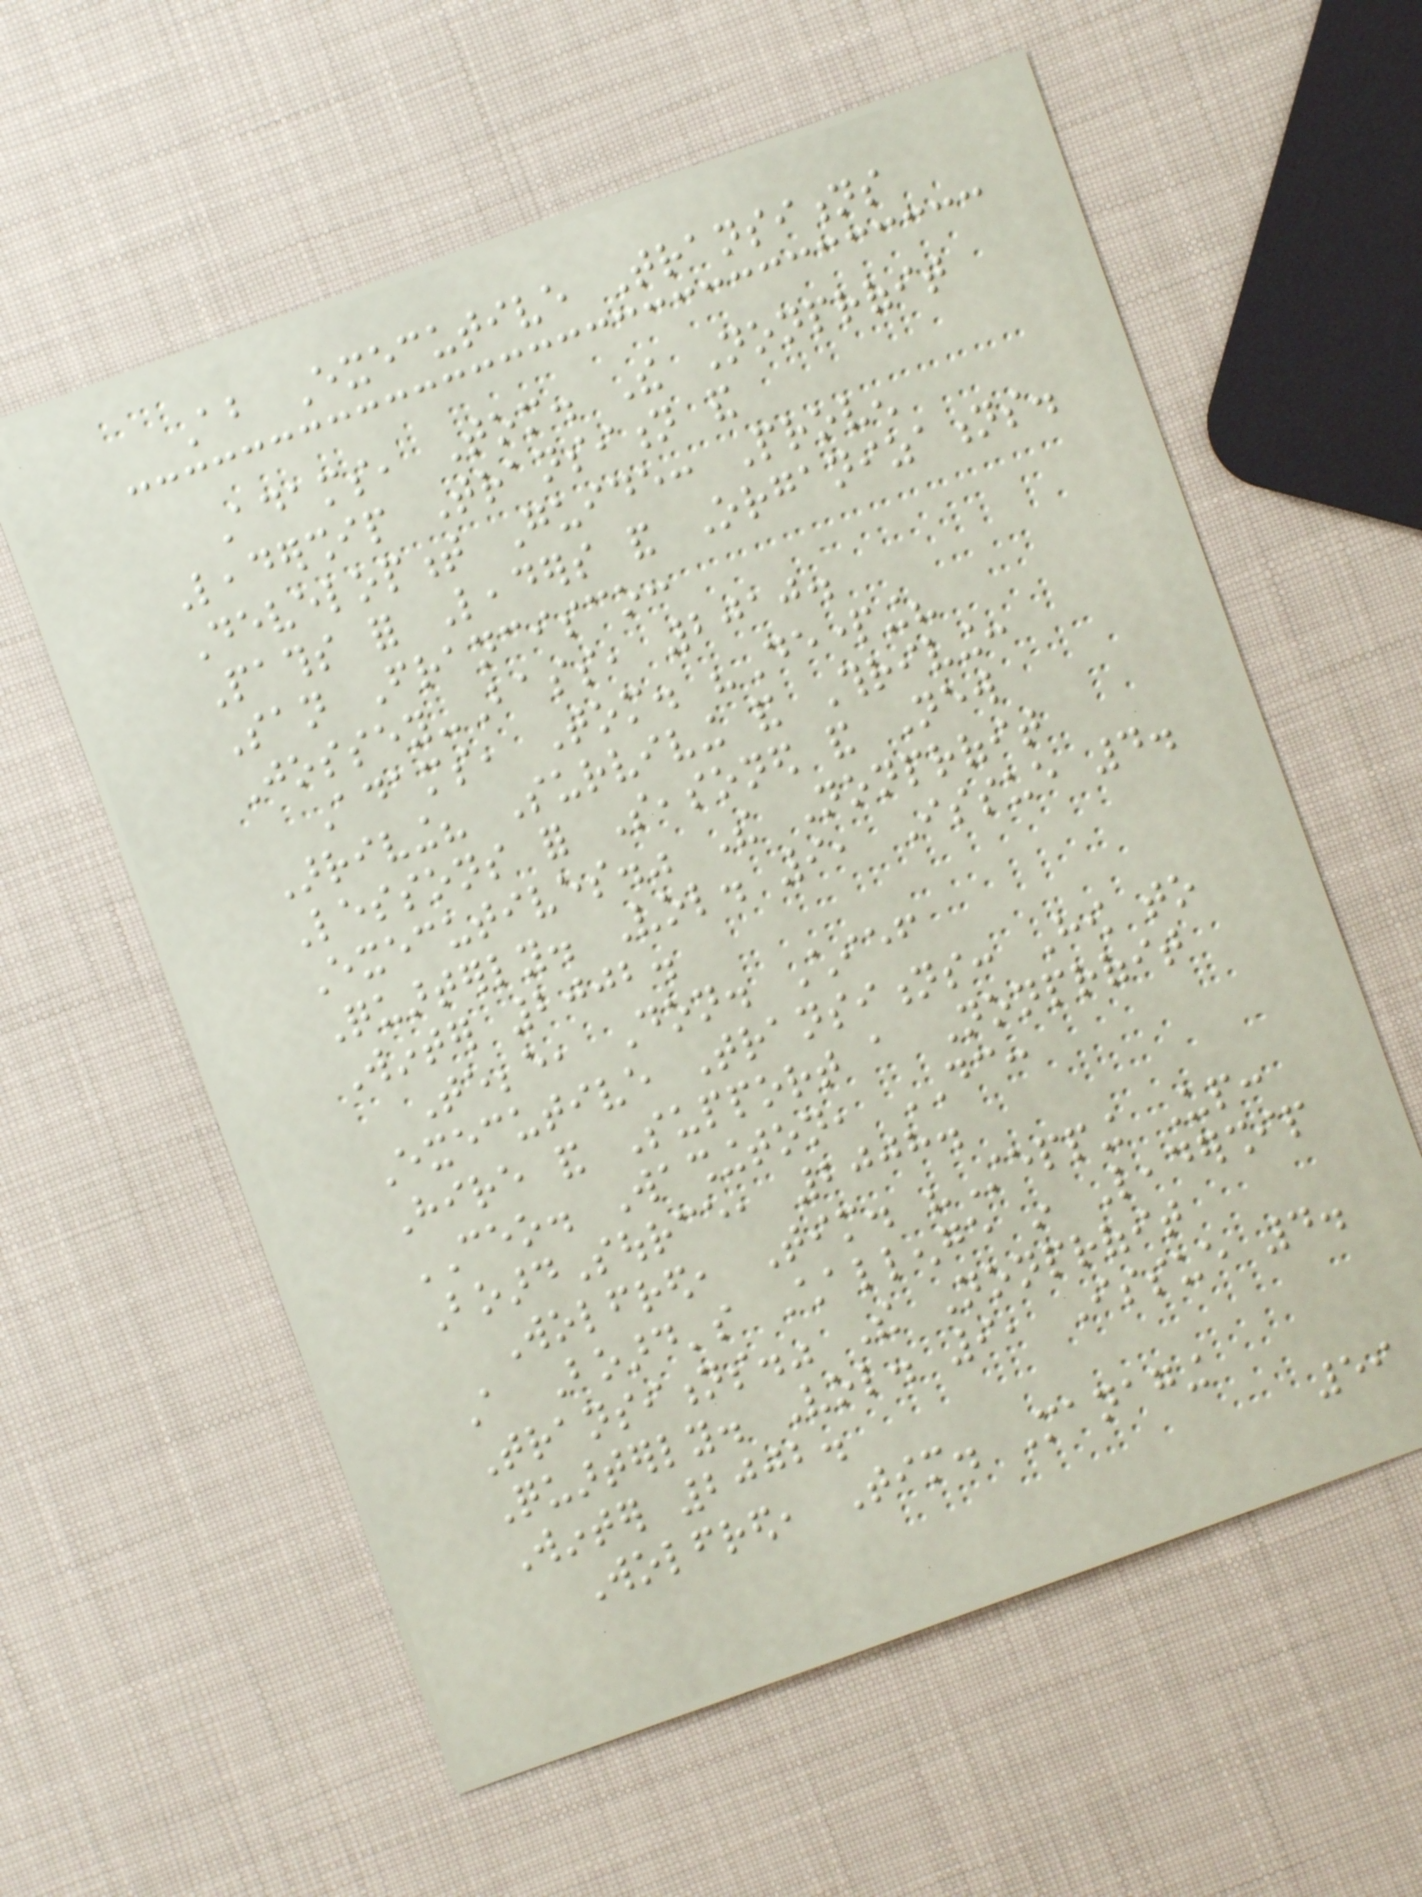About Executive Transitions
Adams, Tom. The Nonprofit
Leadership Transition and
Development Guide: Proven
Paths for Leaders and Organizations.
San Francisco:
Jossey-Bass, 2010.
Adams, Tom. "Departing?
Arriving? Surviving and Thriving:
Lessons for Seasoned and New
Executives." The Nonprofit
Quarterly. Vol. 9, Issue 4.
Winter 2002.
Tebbe, Don. Chief
Executive Transitions: How to
Hire and Support a Nonprofit
CEO. Washington, DC:
BoardSource, 2008.
Wolfred, Tim. "Stepping Up:
A Board's Challenge in Leadership
Transitions." The Nonprofit
Quarterly. Vol. 9, Issue 4.
Winter 2002.
Wolfred, Tim. Managing
59
